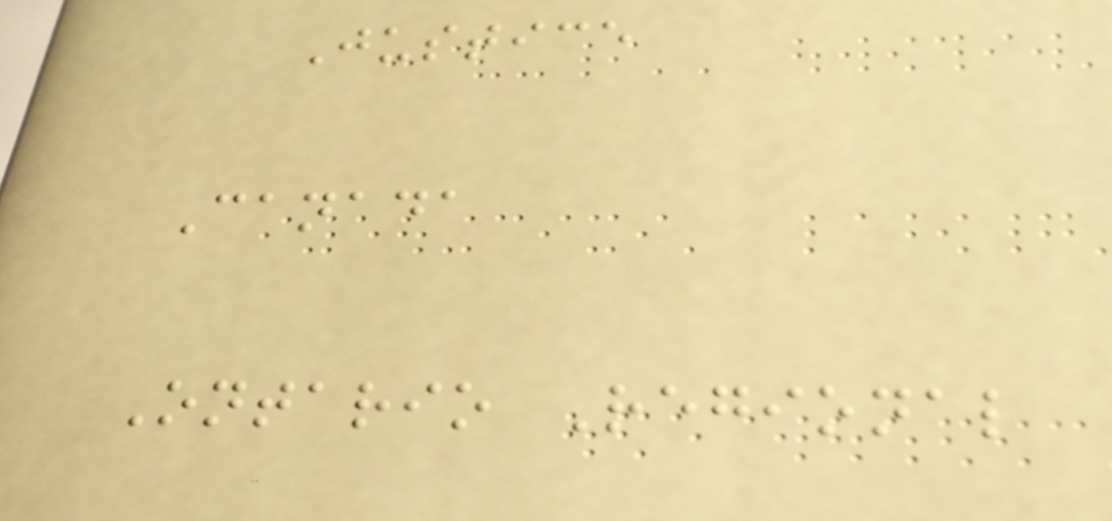Justice
Canada
Ontario Regional
